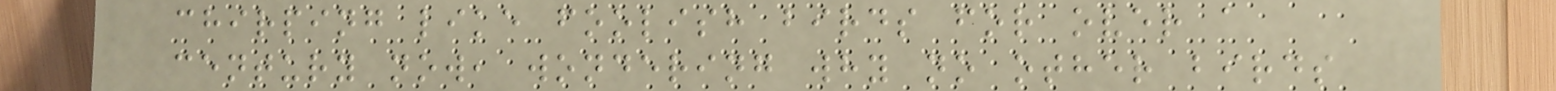chirping like foolish birds for over a
century now, wondering why no other birds
